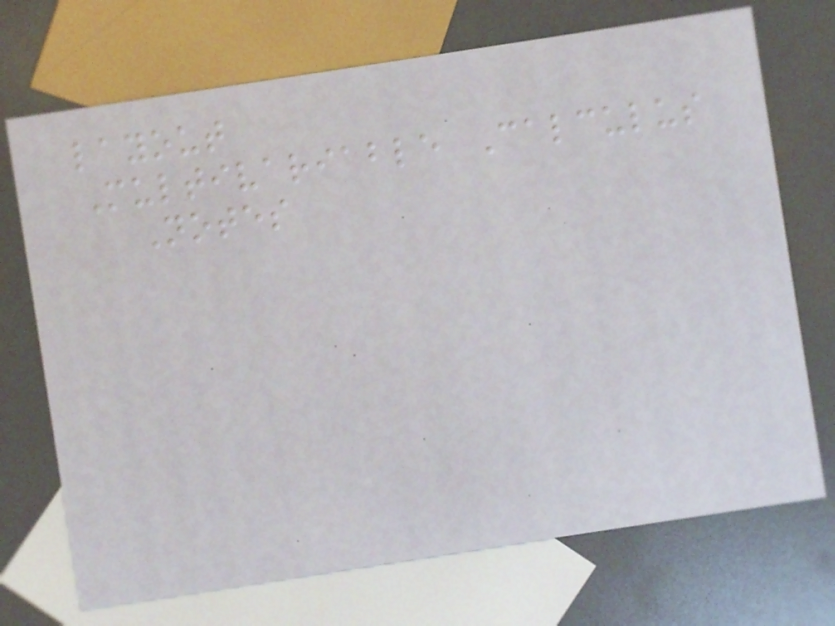layout
Multivariable Calculus
Notes
